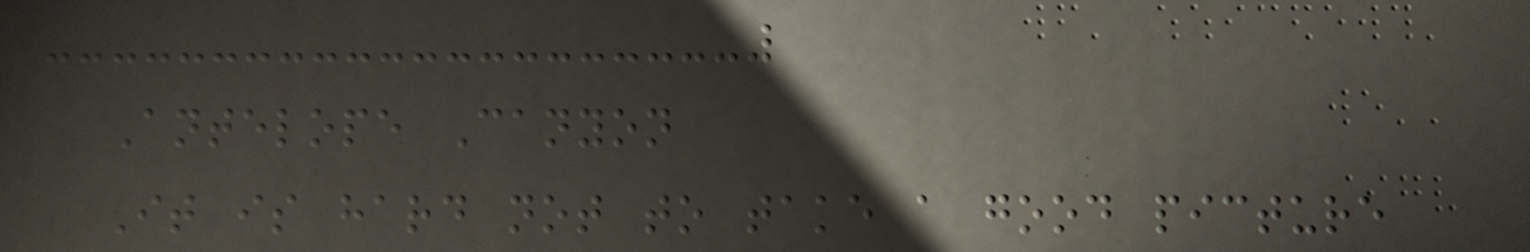Antelope Canyon
It is hard not to take a good picture
